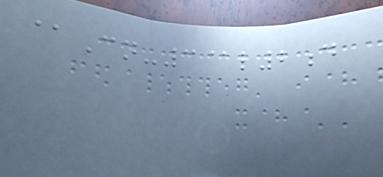@Cn-3@l2d
